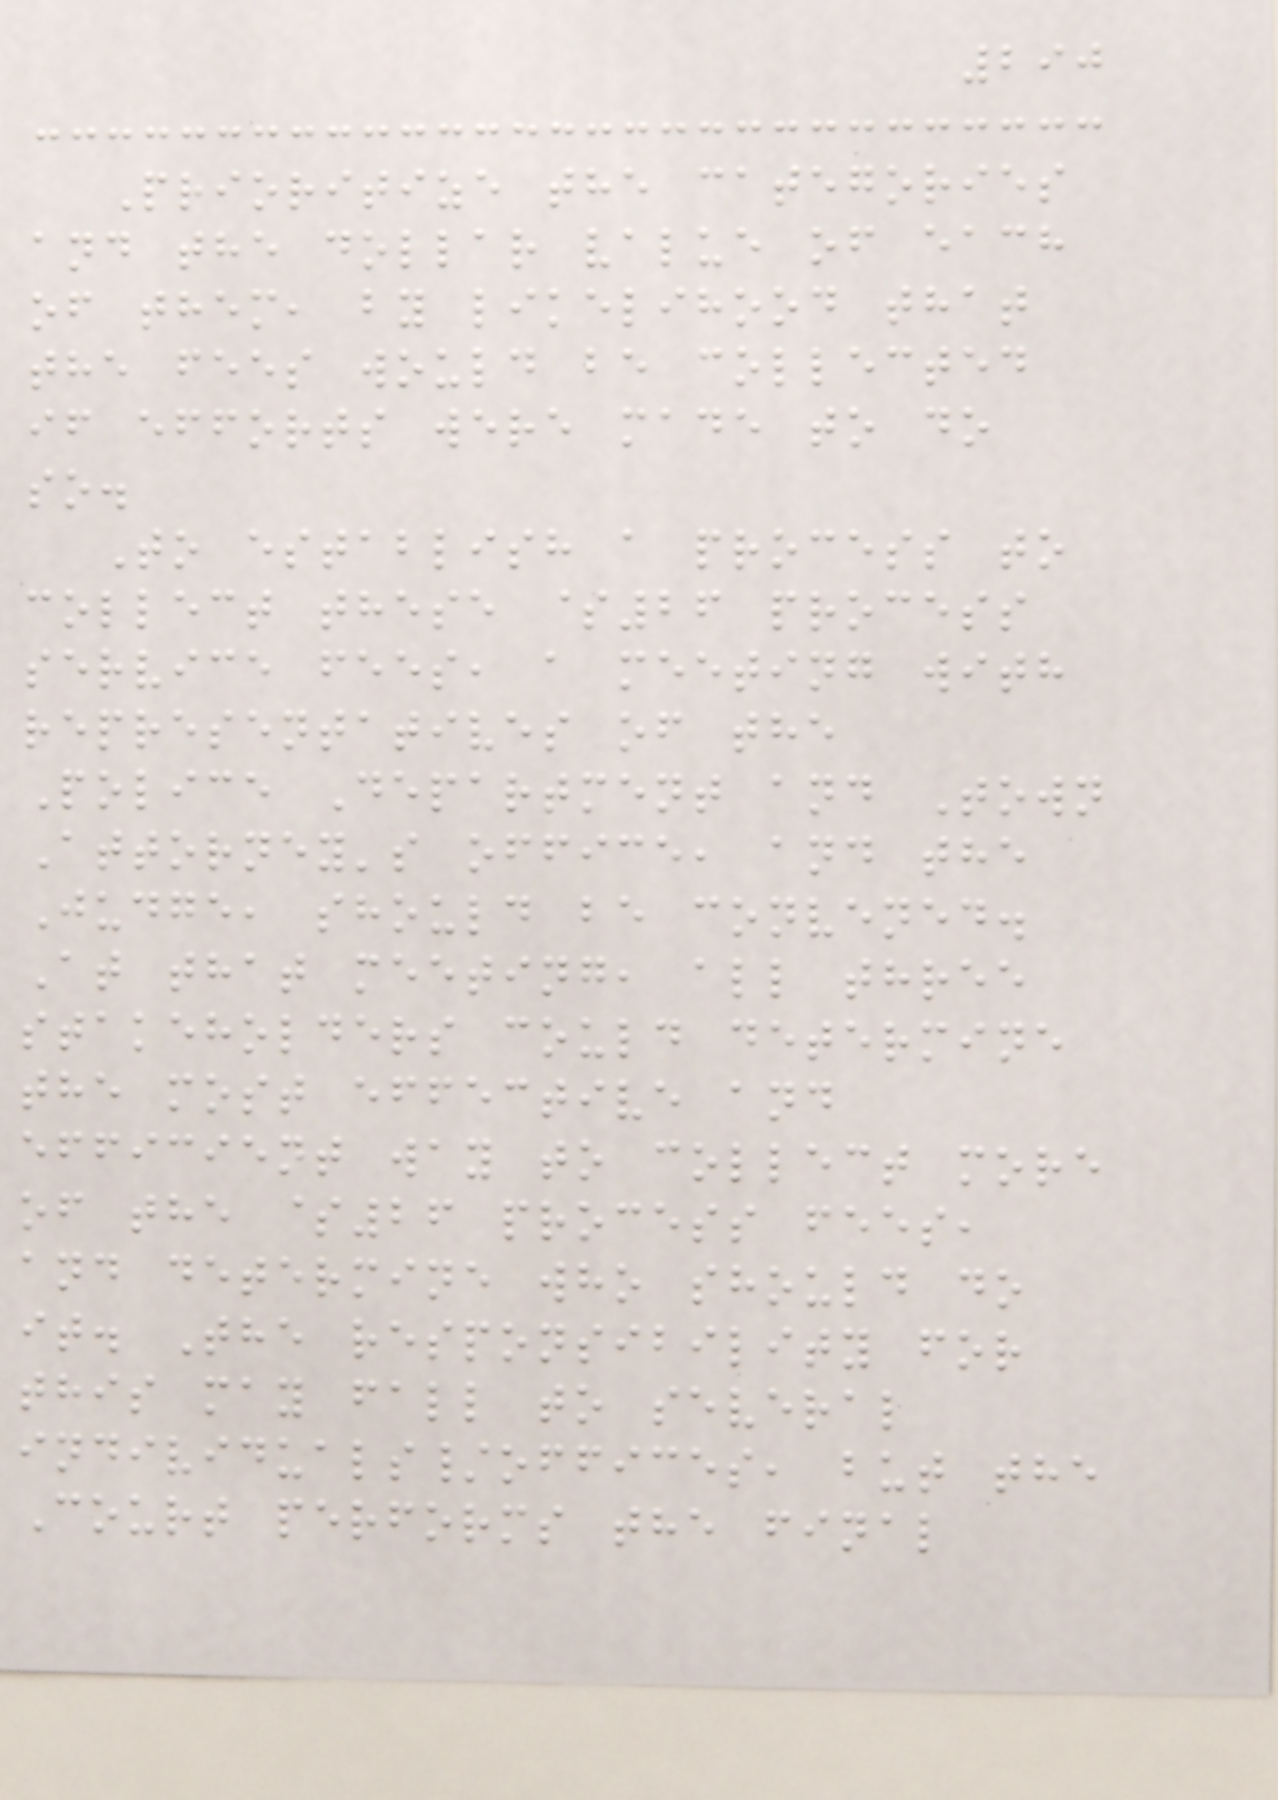290
Prioritize the categories
and the dollar value of each
of them, by likelihood that
the fees would be collected
if efforts were made to do
so.
To establish a process to
collect these $26 process
service fees, a meeting with
representatives of the
Police Department and Town
Attorney's office, and the
Judge, should be convened.
At that meeting, all three
stakeholders could determine
the most effective and
efficient way to collect more
of the $26 process fees,
and determine who should do
it. The responsibility for
this may fall to several
individuals/offices, but the
Court performs the final
